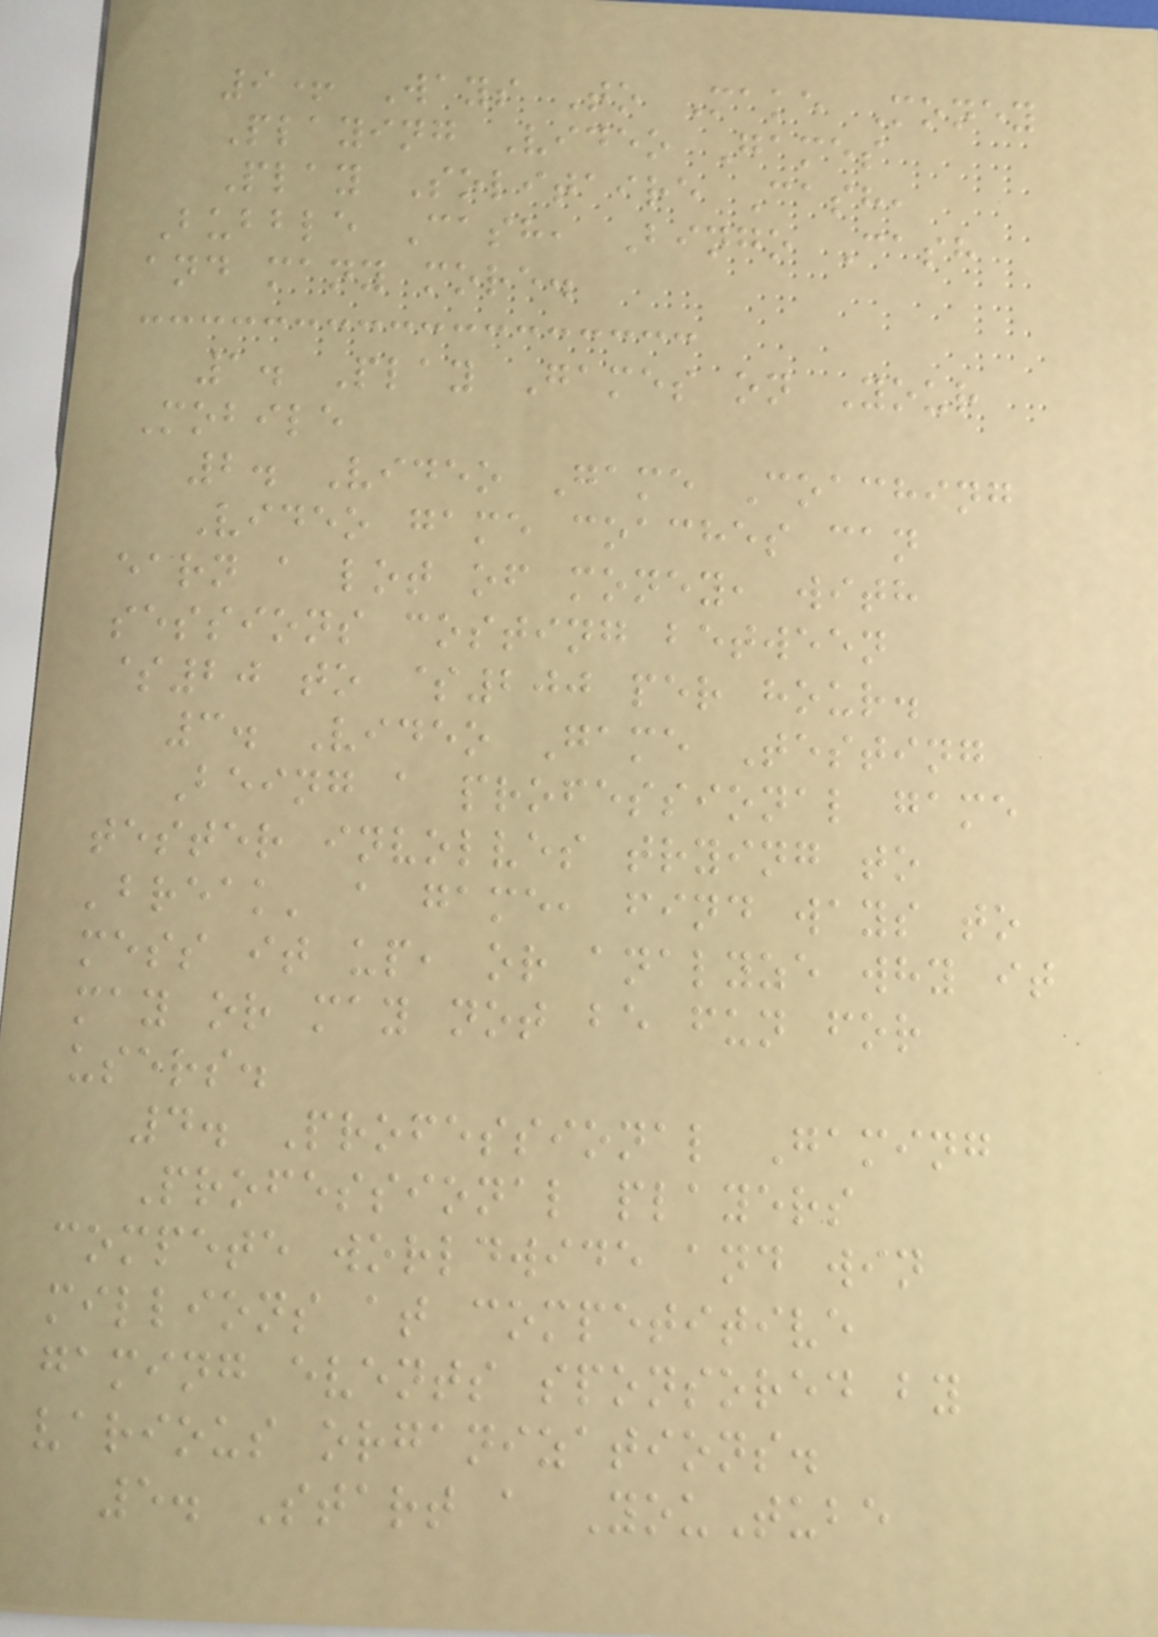9+ Ways To Make Money
Playing Video Games
Play Solitaire Cash,
Bubble Cash, Bingo Cash
and many more.
1. Play Games on Your
Mobile
2. Video Game Coaching
Video game coaches can
earn a lot of money, with
sessions costing between
$20 to $200 per hour.
3. Video Game Testing
Being a professional game
tester involves trying to
'break' a game, find ways to
mess it up, or analyze why it
may or may not be fun for
users.
4. Professional Gaming
Professional players
compete worldwide and win
millions at competitive
gaming events sponsored by
various organizations.
5. Start a YouTube
